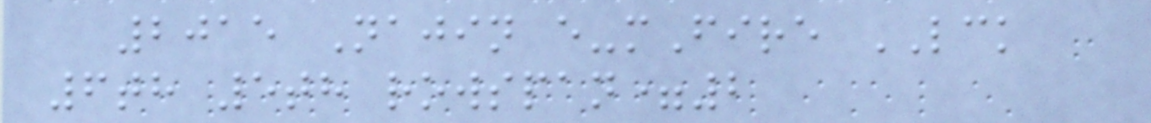2015 Najin e-mFire LCK
6th 5th rowspan=2
